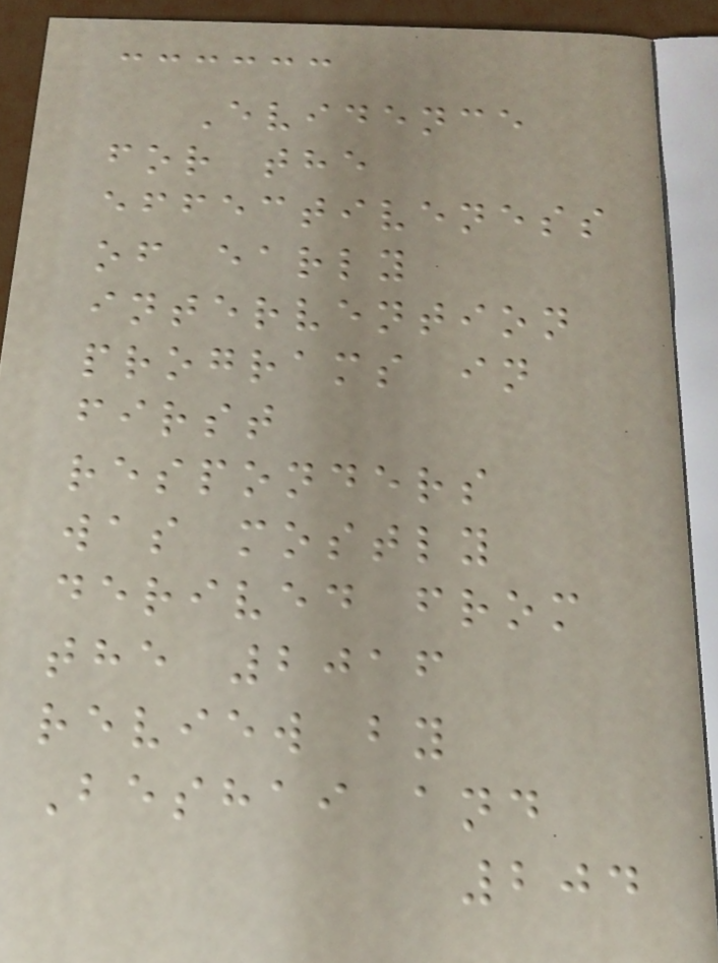Evidence
for the
effectiveness
of early
intervention
programs in
first
responders
was mostly
derived from
the 2016
review by
Beshai and
204
